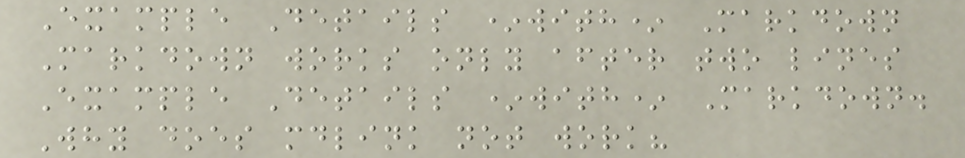Example Details *with* Markdown
Markdown works only after two lines
Example Details *with* Markdown.
Why does mdlink not work?
